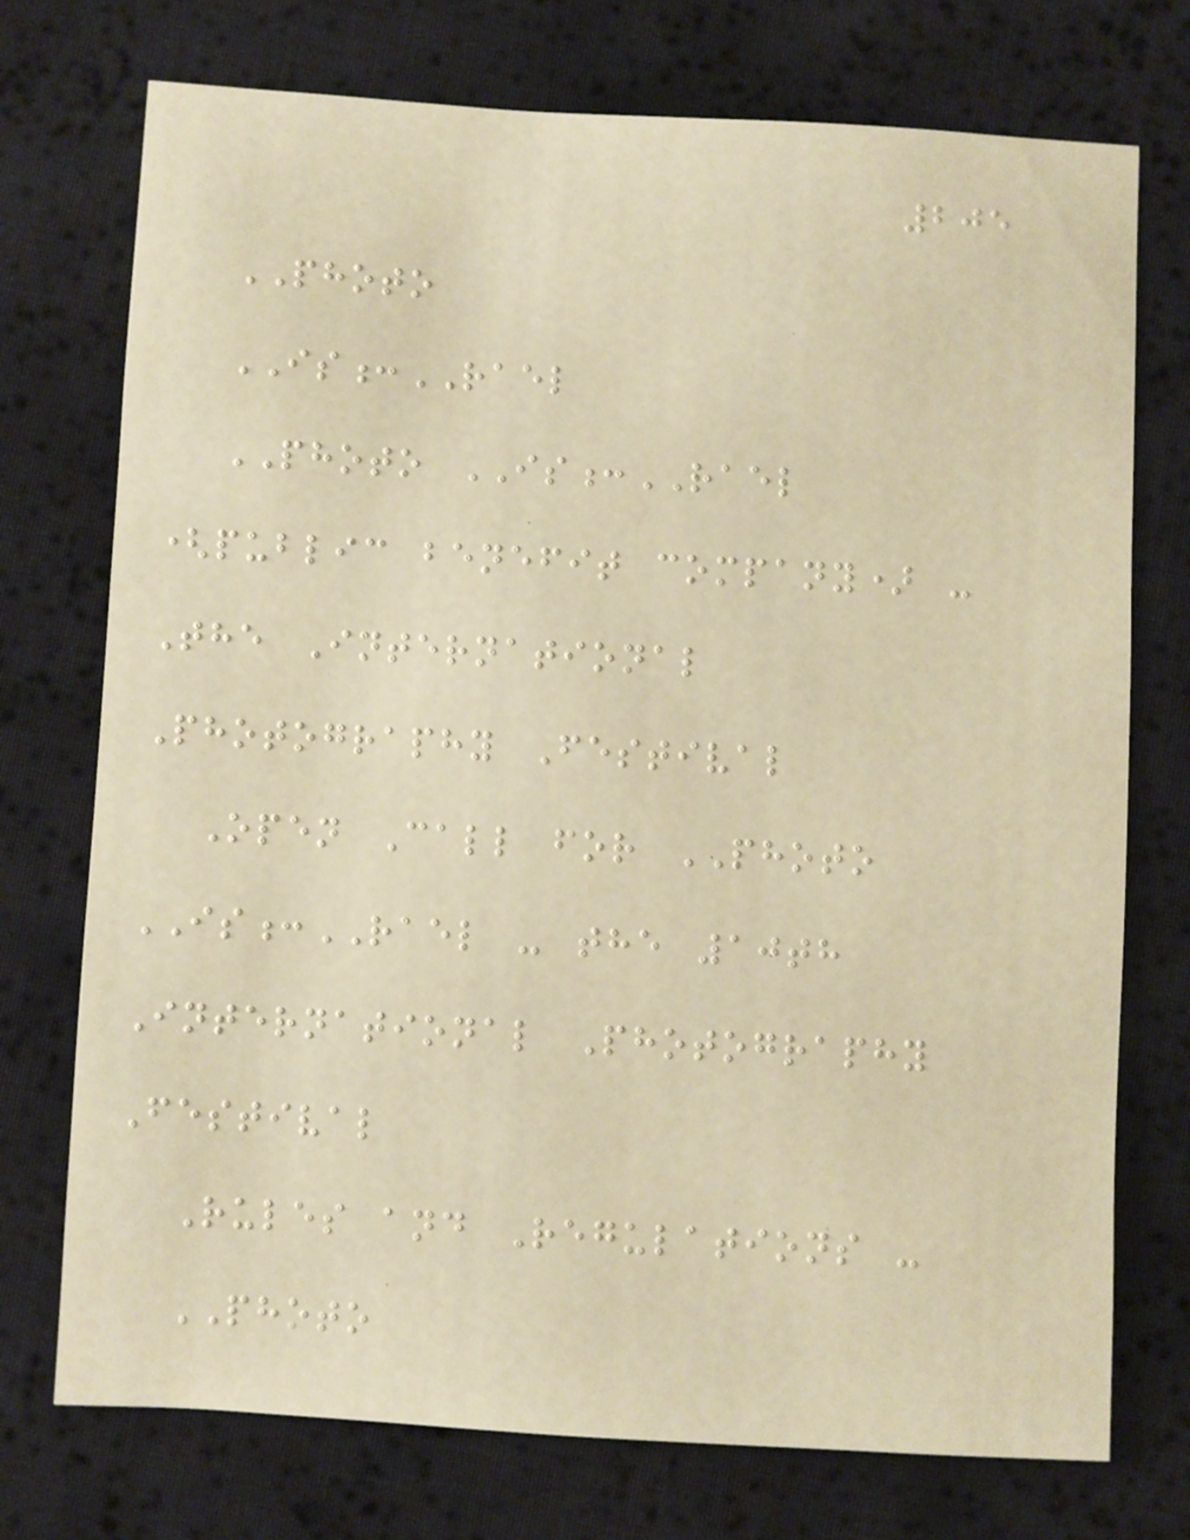205
PHOTO
IS:RAEL
PHOTO IS:RAEL
(public benefit company) -
The International
Photography Festival
Open Call for PHOTO
IS:RAEL - the 10th
International Photography
Festival
Rules and Regulations -
PHOTO
